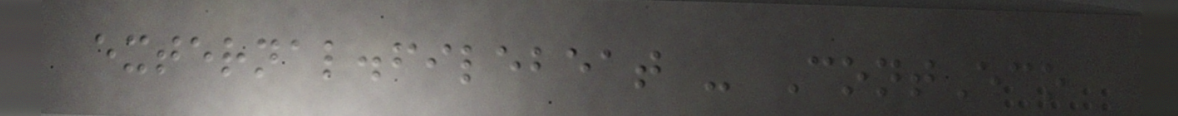external.filebeat - ContEco
